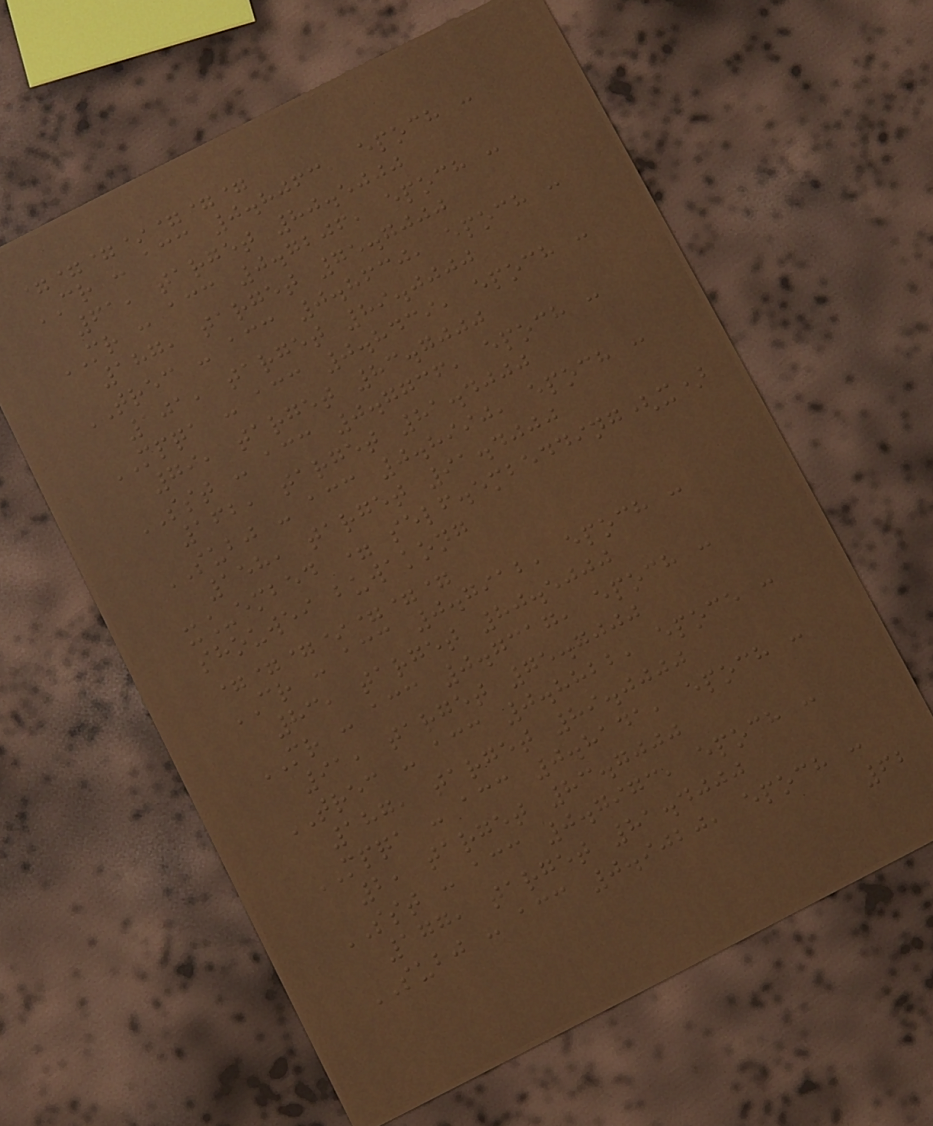===*===
CR : acc 0.8063, epoch :
61, target 80.5000
MR : acc 0.7206, epoch :
187, target 75.7000
TREC : acc 0.8630, epoch :
101, target 89.0000
MPQA : acc 0.8439, epoch :
79, target 83.7000
SST : acc 0.7736, epoch :
162, target 81.4000
SUBJ : acc 0.8990, epoch :
158, target 91.4000
x_embed = self.embedding(x)
shouwei buwakong
===*===
CR : acc 0.7912, epoch :
83, target 80.5000
MR : acc 0.7317, epoch :
91, target 75.7000
TREC : acc 0.8822, epoch :
187, target 89.0000
MPQA : acc 0.8141, epoch :
2, target 83.7000
SST : acc 0.7973, epoch :
177, target 81.4000
SUBJ : acc 0.9020, epoch :
62
